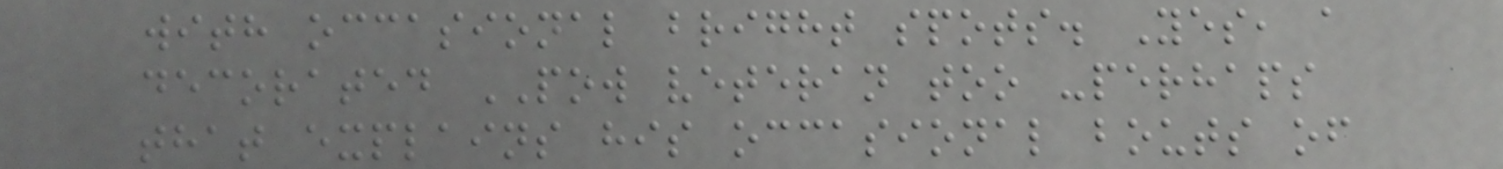with occasional bright spots. Yes, a
decorated POW veteran too -perhaps
that explains his occasional bouts of
